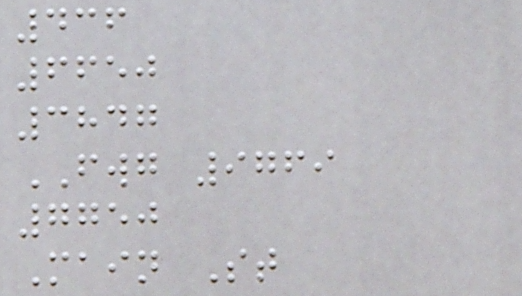436
6650
3847
FWG 9769
7750
Main St
